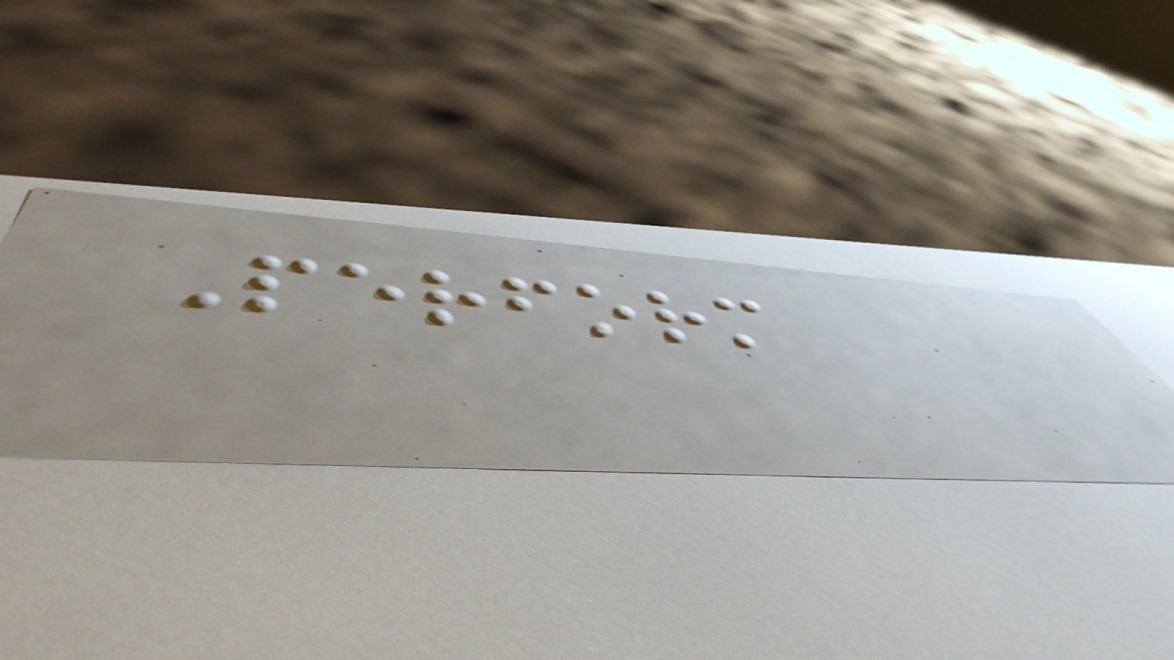Perform
